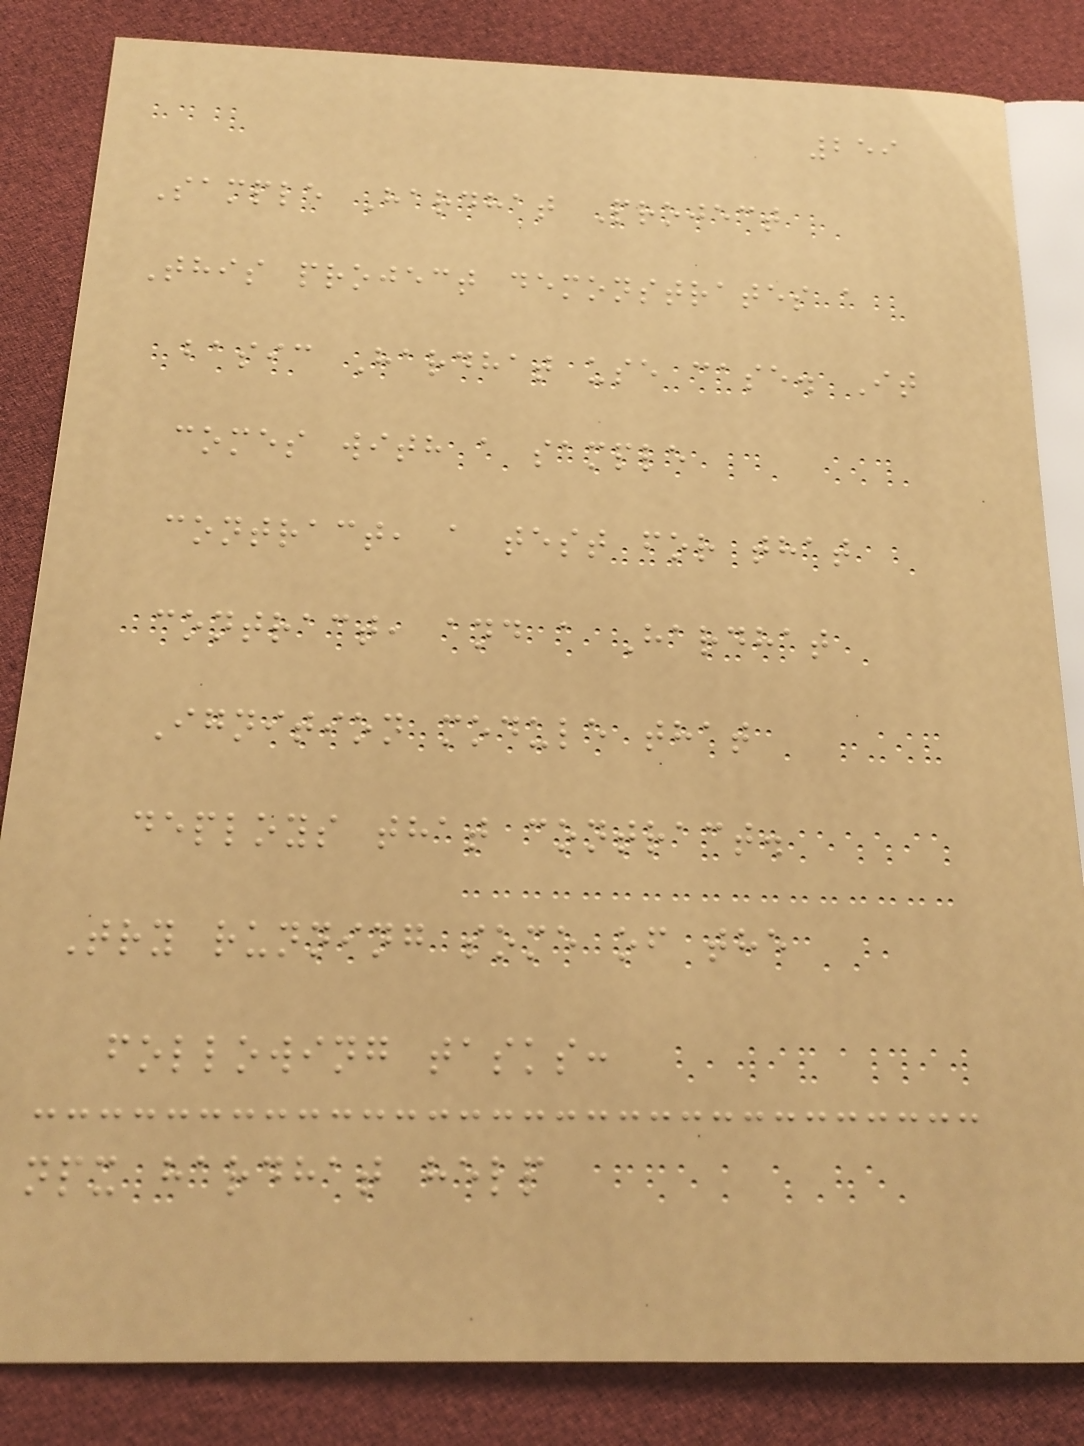259
Sample Hardhat Project
This project demonstrates a
basic Hardhat use case. It
comes with a sample
contract, a test for that
contract, and a Hardhat
Ignition module that
deploys that contract.
Try running some of the
following tasks:
npx hardhat help
